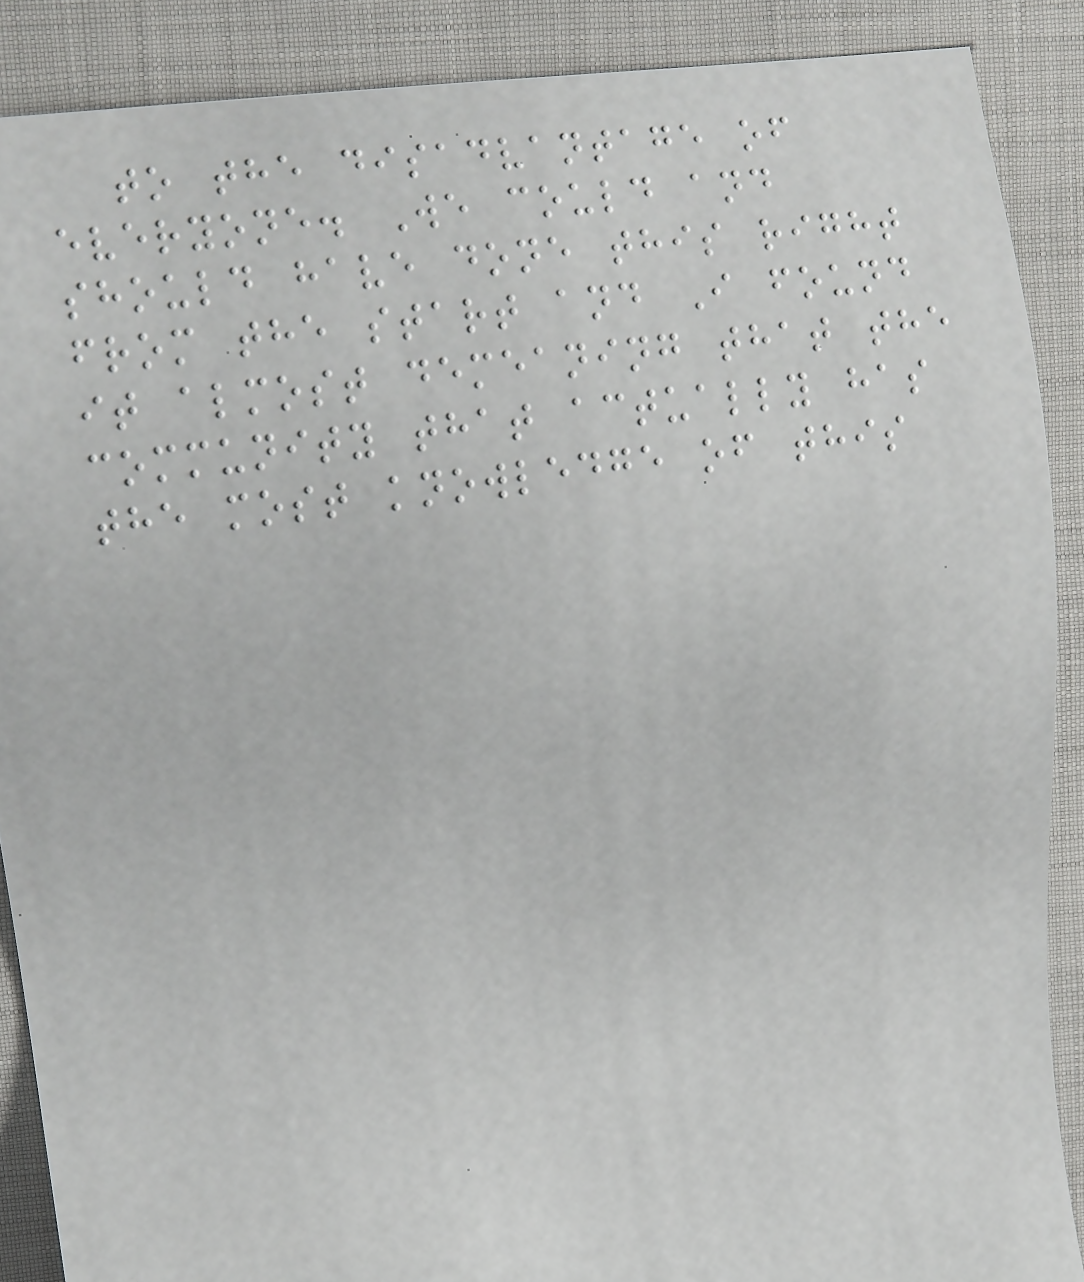to the disadvantage of
everyone. We could and
should have done this right
from the start and I found
it almost demeaning that the
community that actually has
the most knowledge of this
